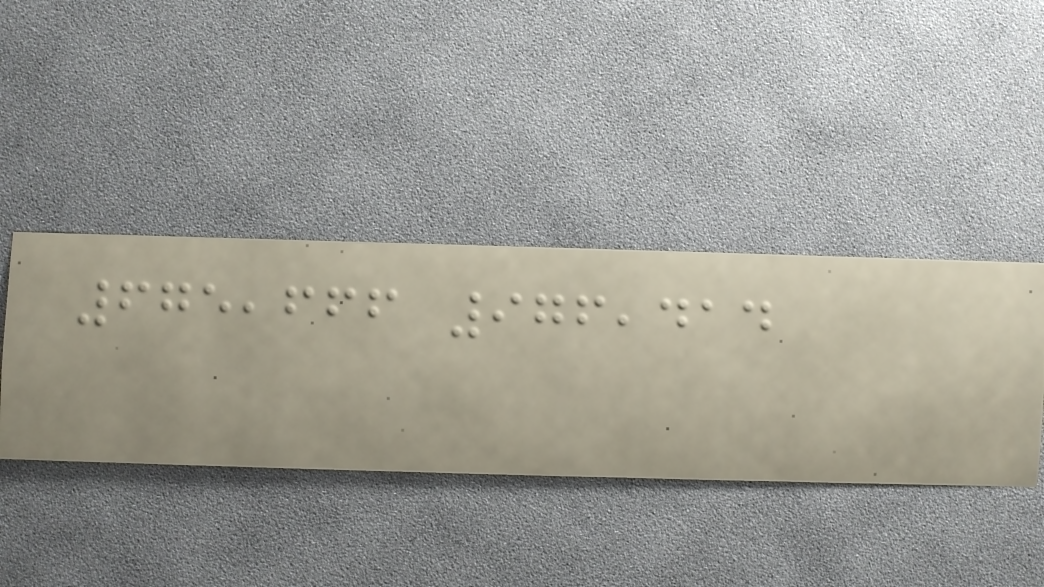675,666 976,414
